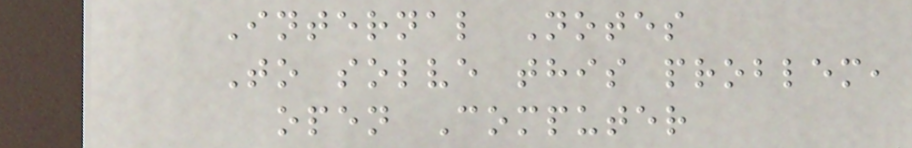Internal Notes
To solve this problem,
open Computer
